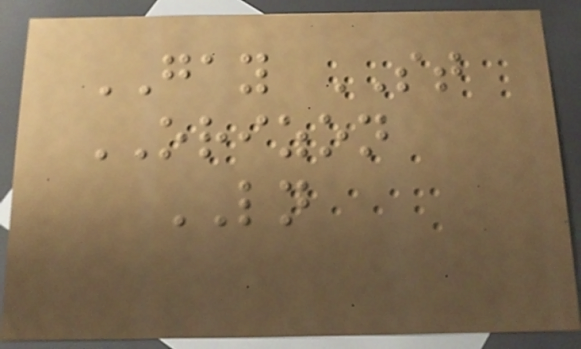GAY ST
ORIZON
LN
